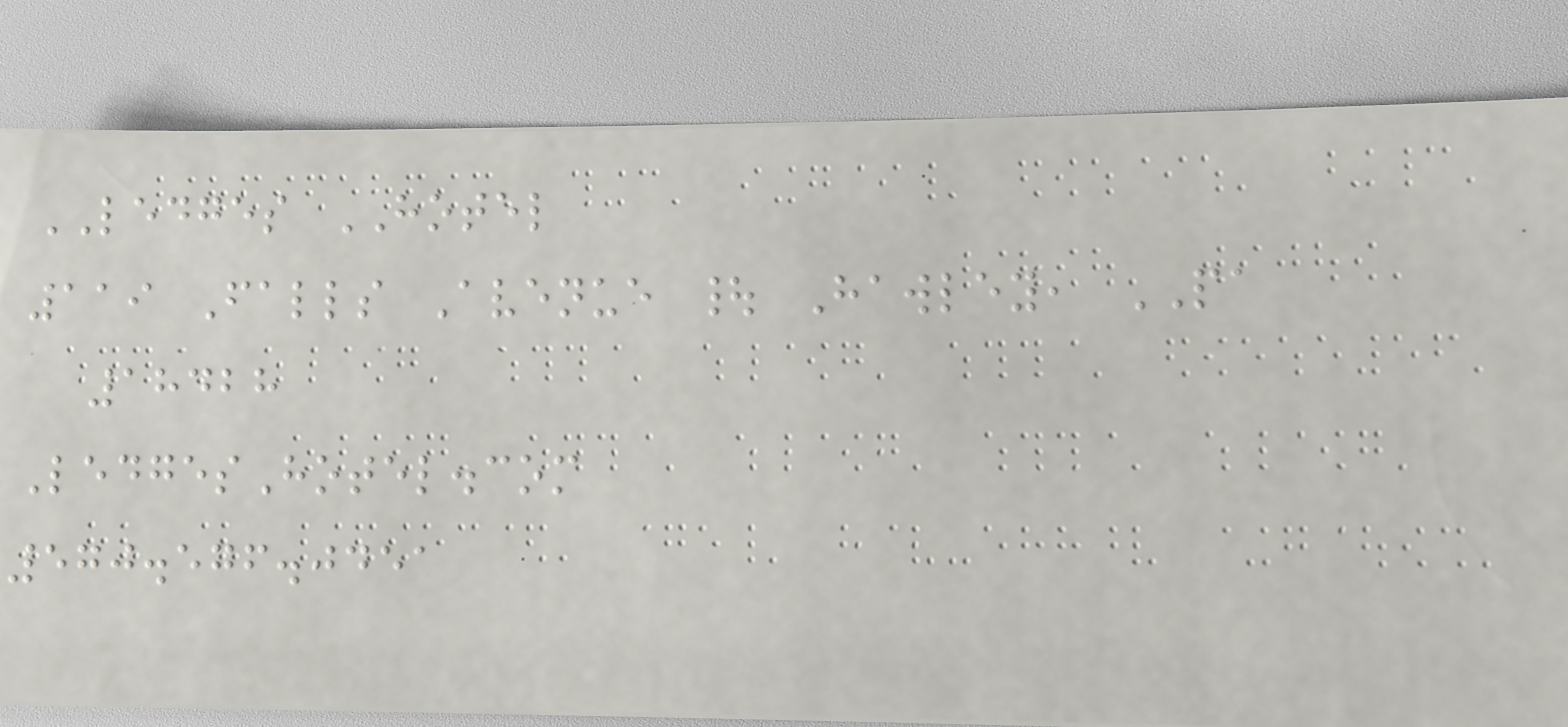LEDGES HOTEL
119 Falls Avenue | Hawley, PA
18428
LedgesHotel.com
570.576.0451
